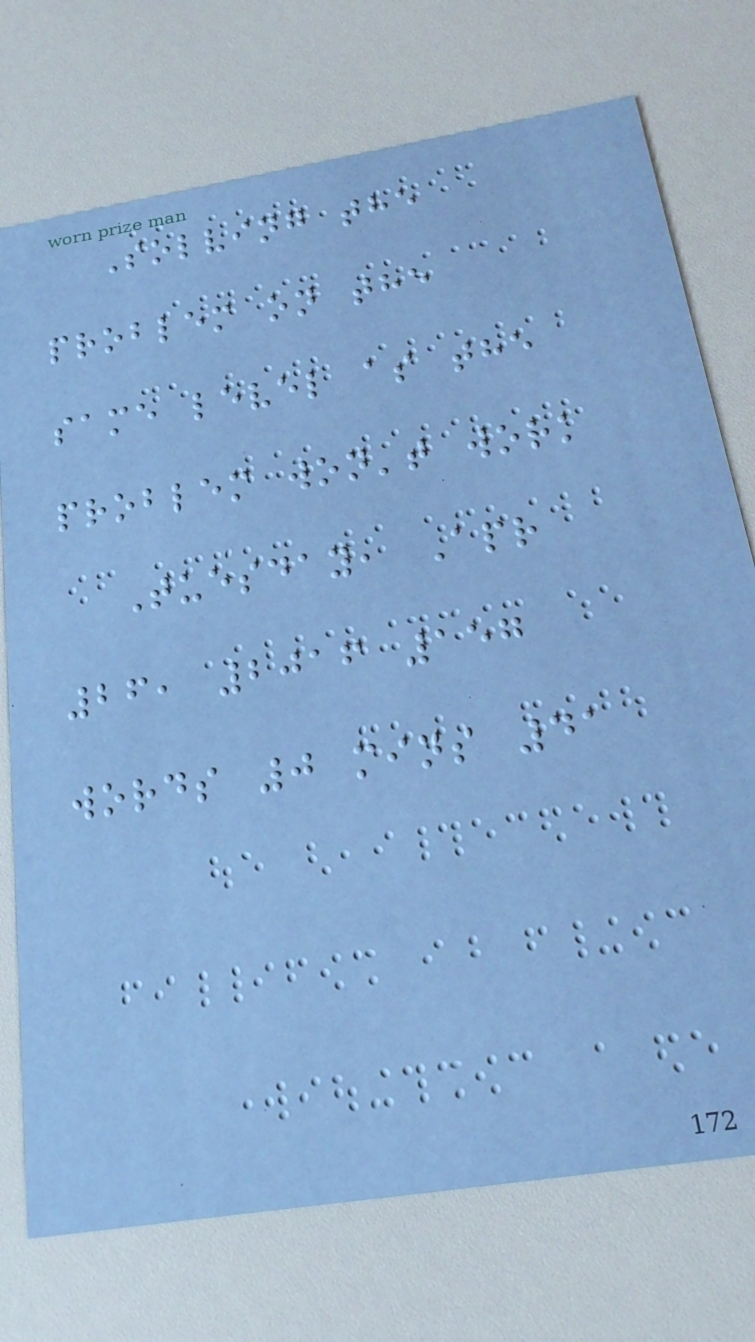Solving the
problem on the
same level as the
problem won't work
Tuesday, Apr
26, 2016 157
words 0 mins 41
